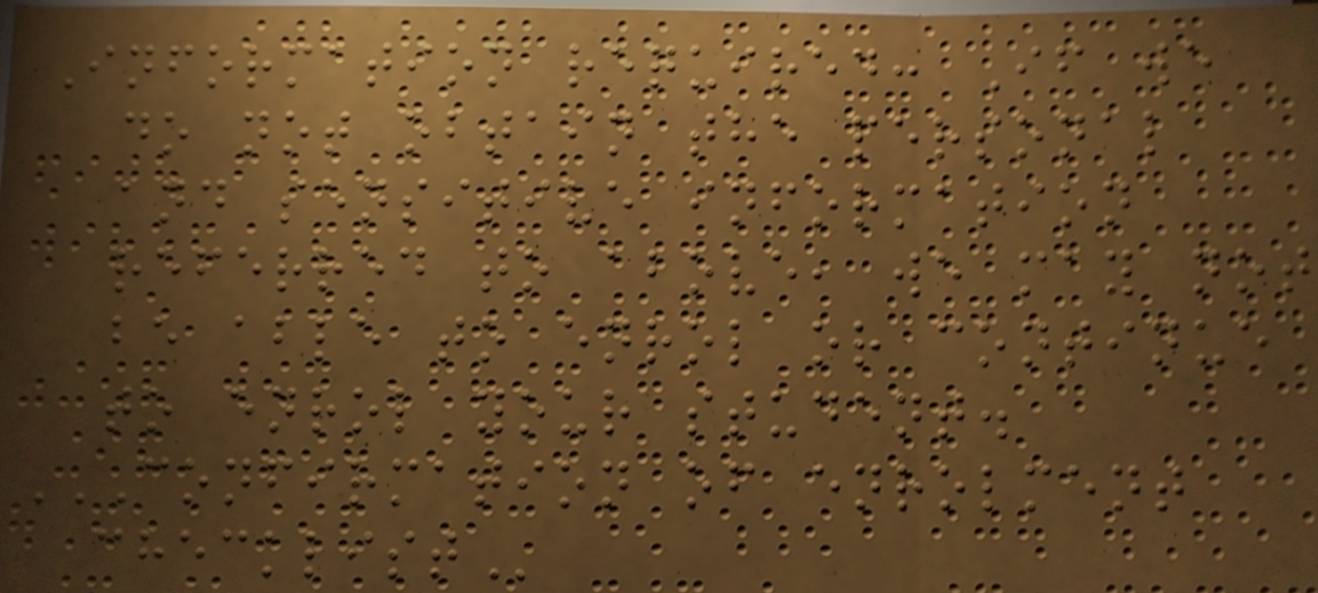Information required: If we
do not obtain the personal
and sensitive information
referred to above, we may not
be able to enrol or continue
to enrol your student.
CONFIRMATION OF ENROLMENT
CHECKLIST
